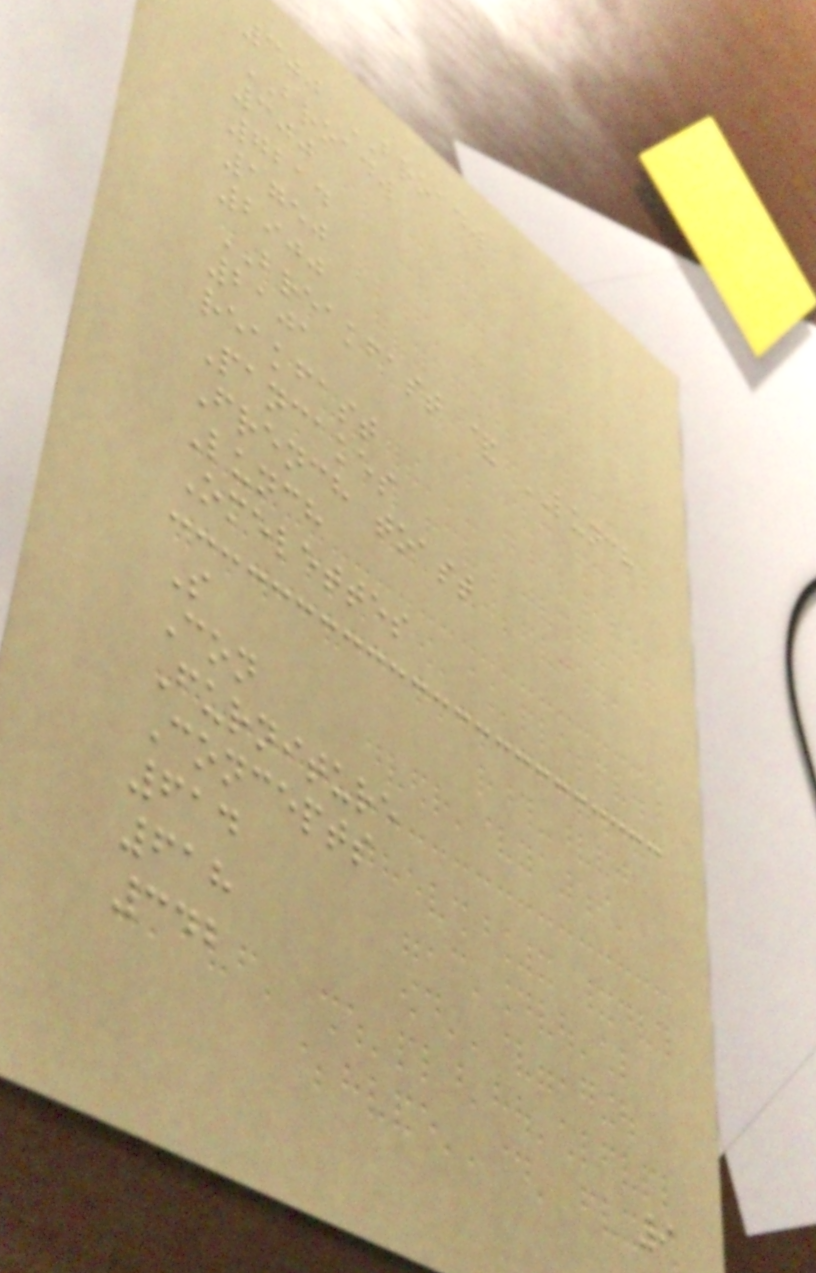300 BROADW
BROADW
300
7214
1750
2900
BREAKFAST & LUNCH
2101
reakfast
Pancakes
French toast
Lunch
Omelettes
S
Con
Furniture
Concepts
614
618
342
9
